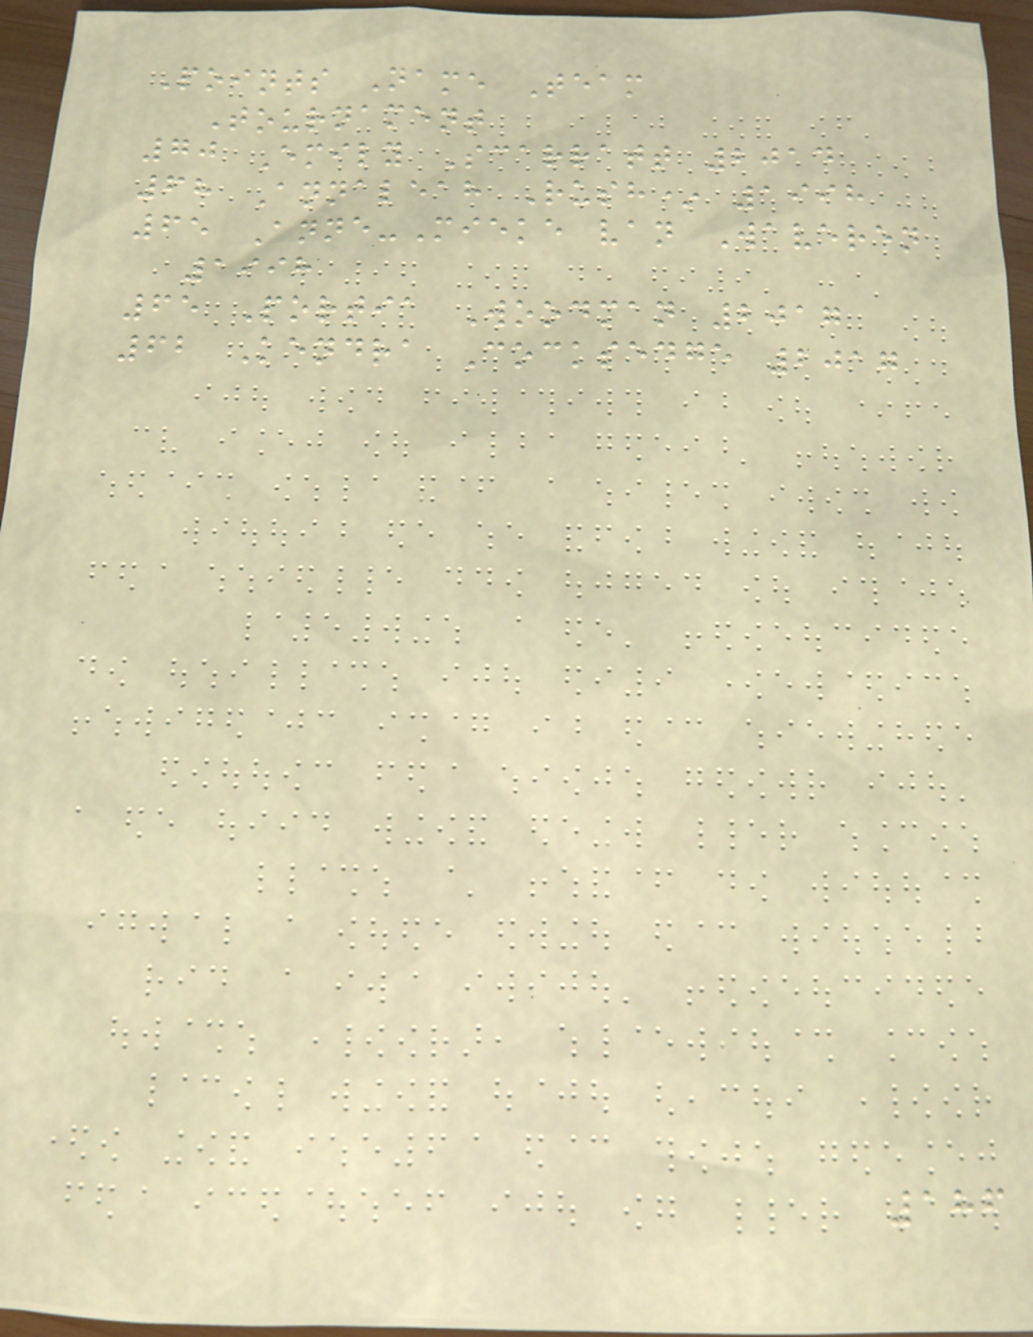Points Name Team
Tournament
70 Emily Scarratt 2014
68 Annaleah Rush* 1998
65 Anne-Mieke van Waveren
1998
65 Portia Woodman 2017
62 Kendra Cocksedge 2017
186
